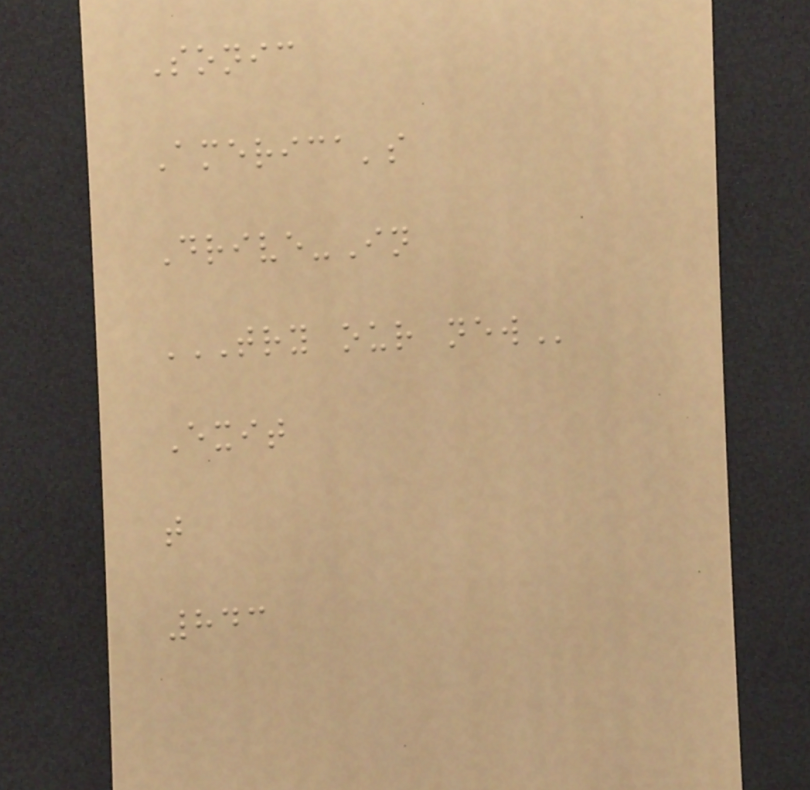Sonic
America's
Drive-In
TRY OUR NEW
Exit
t
843
